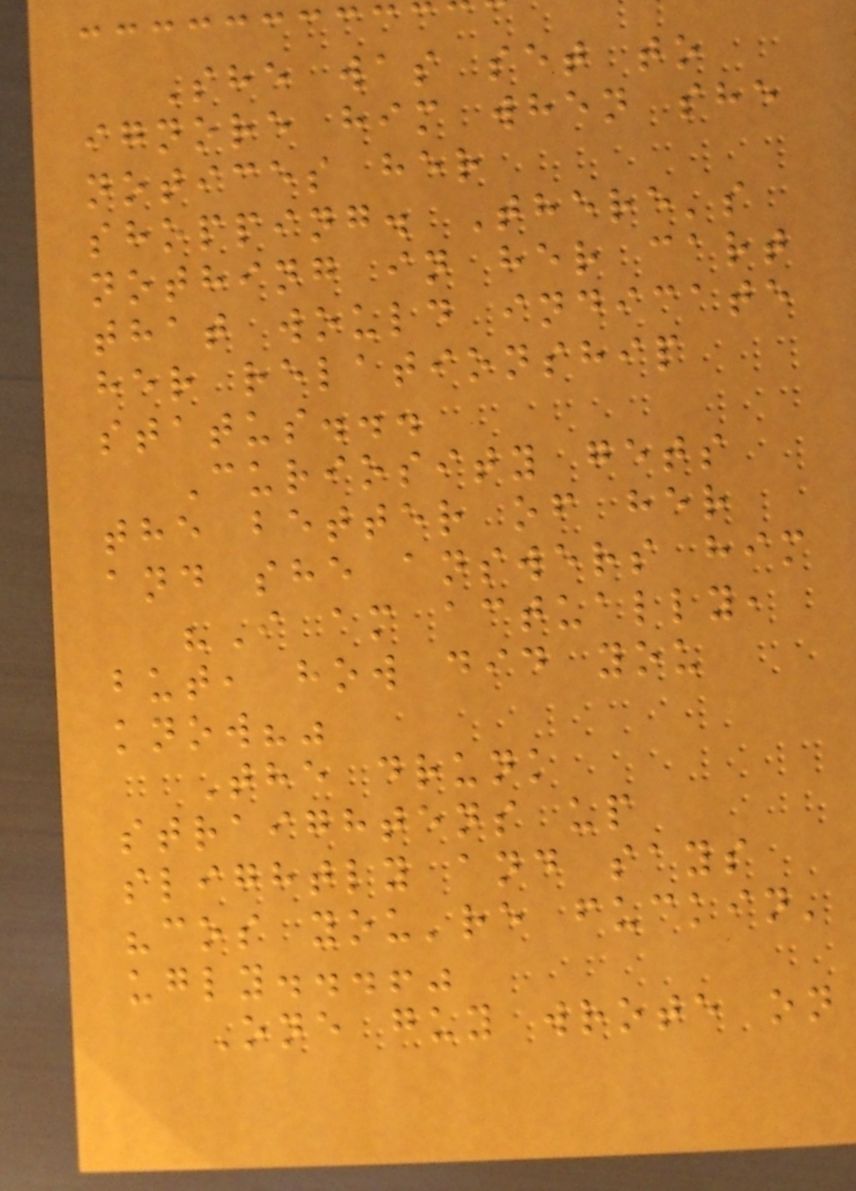She was set to
ignore him when she
notices her
shopping. There's
nothing in her cart
that would indicate
her relationship
status...
Curiosity gets
the better of her
and she answers him
"I am actually,
but, how did you
know?"
The drunk
straightens up
slightly and says
"cos you're fuckin'
ugly...!"
One guy wrote on
